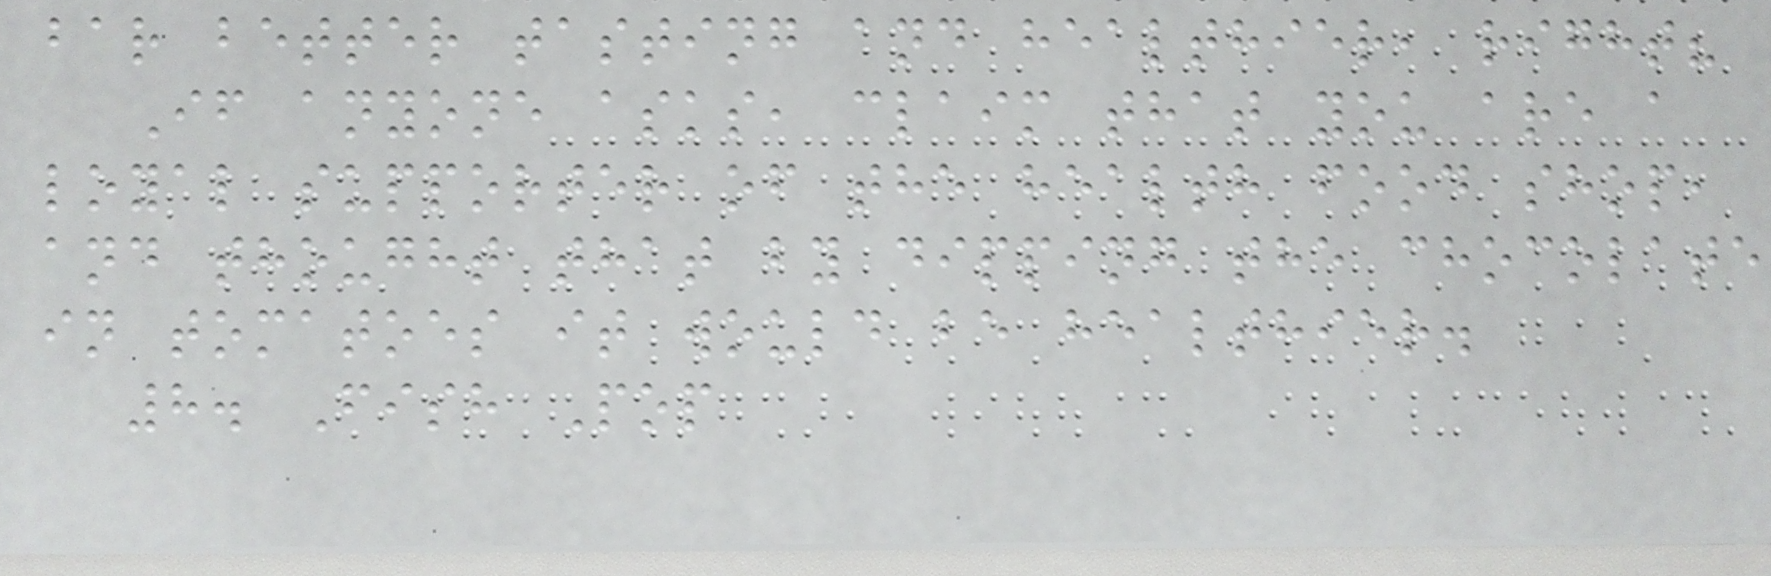bar better tasting and healthier, right?
If anyone asks, claim that you are a
loyal supporter of the health food shop,
and thought that by dipping the chocolate
in tomatoes it would be healthier.
8. Fish Pop
